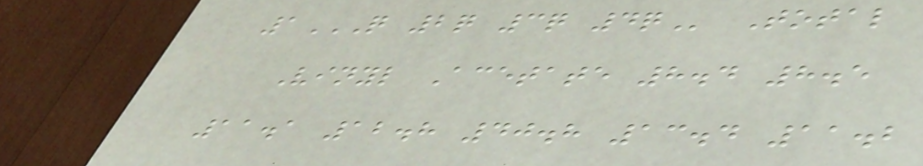1Q 2Q 3Q 4Q Total
Vinyl Acetate 8.4 8.5
11.1 12.8 40.8 13.4 11.2
